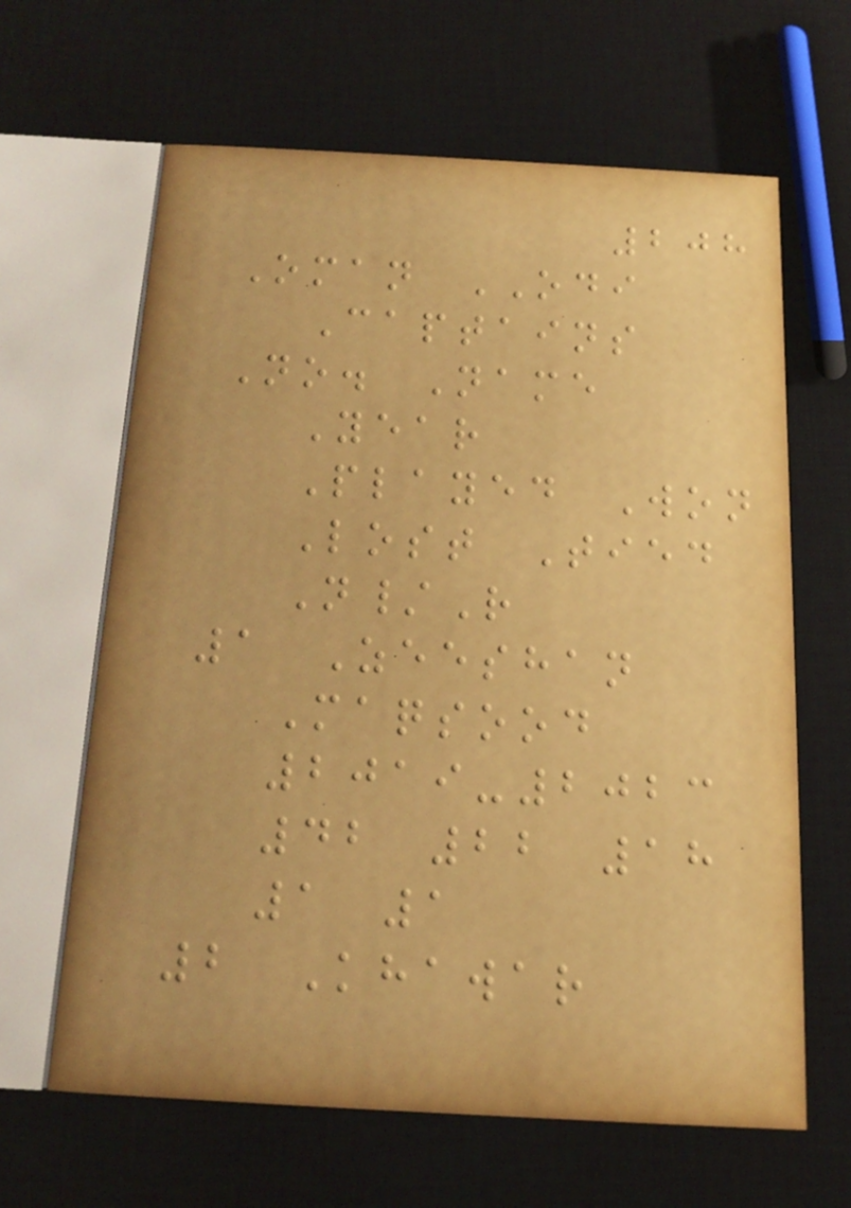208
Oman ODI
Captains
No. Name
Year
Played Won
Lost Tied
N/R
1 Zeeshan
Maqsood
2019-2023
42 22 18
1 1
2 Khawar
